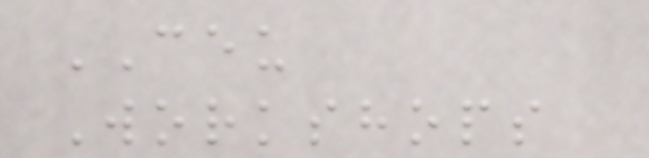CEU
Workshops
